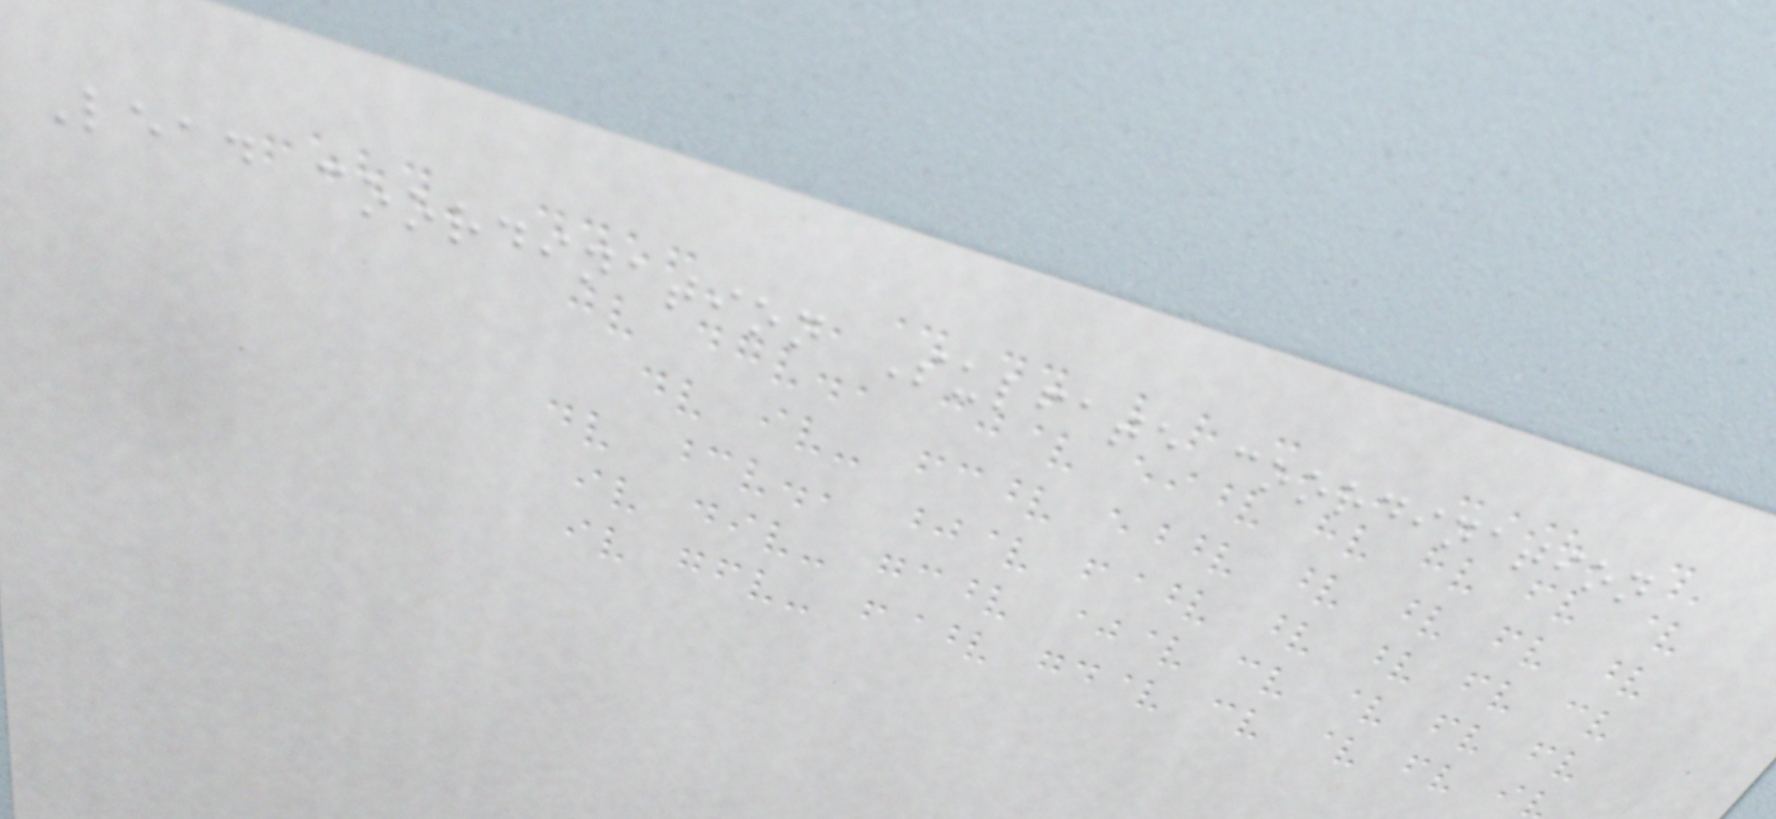Lead coordination Sulfate coordination
